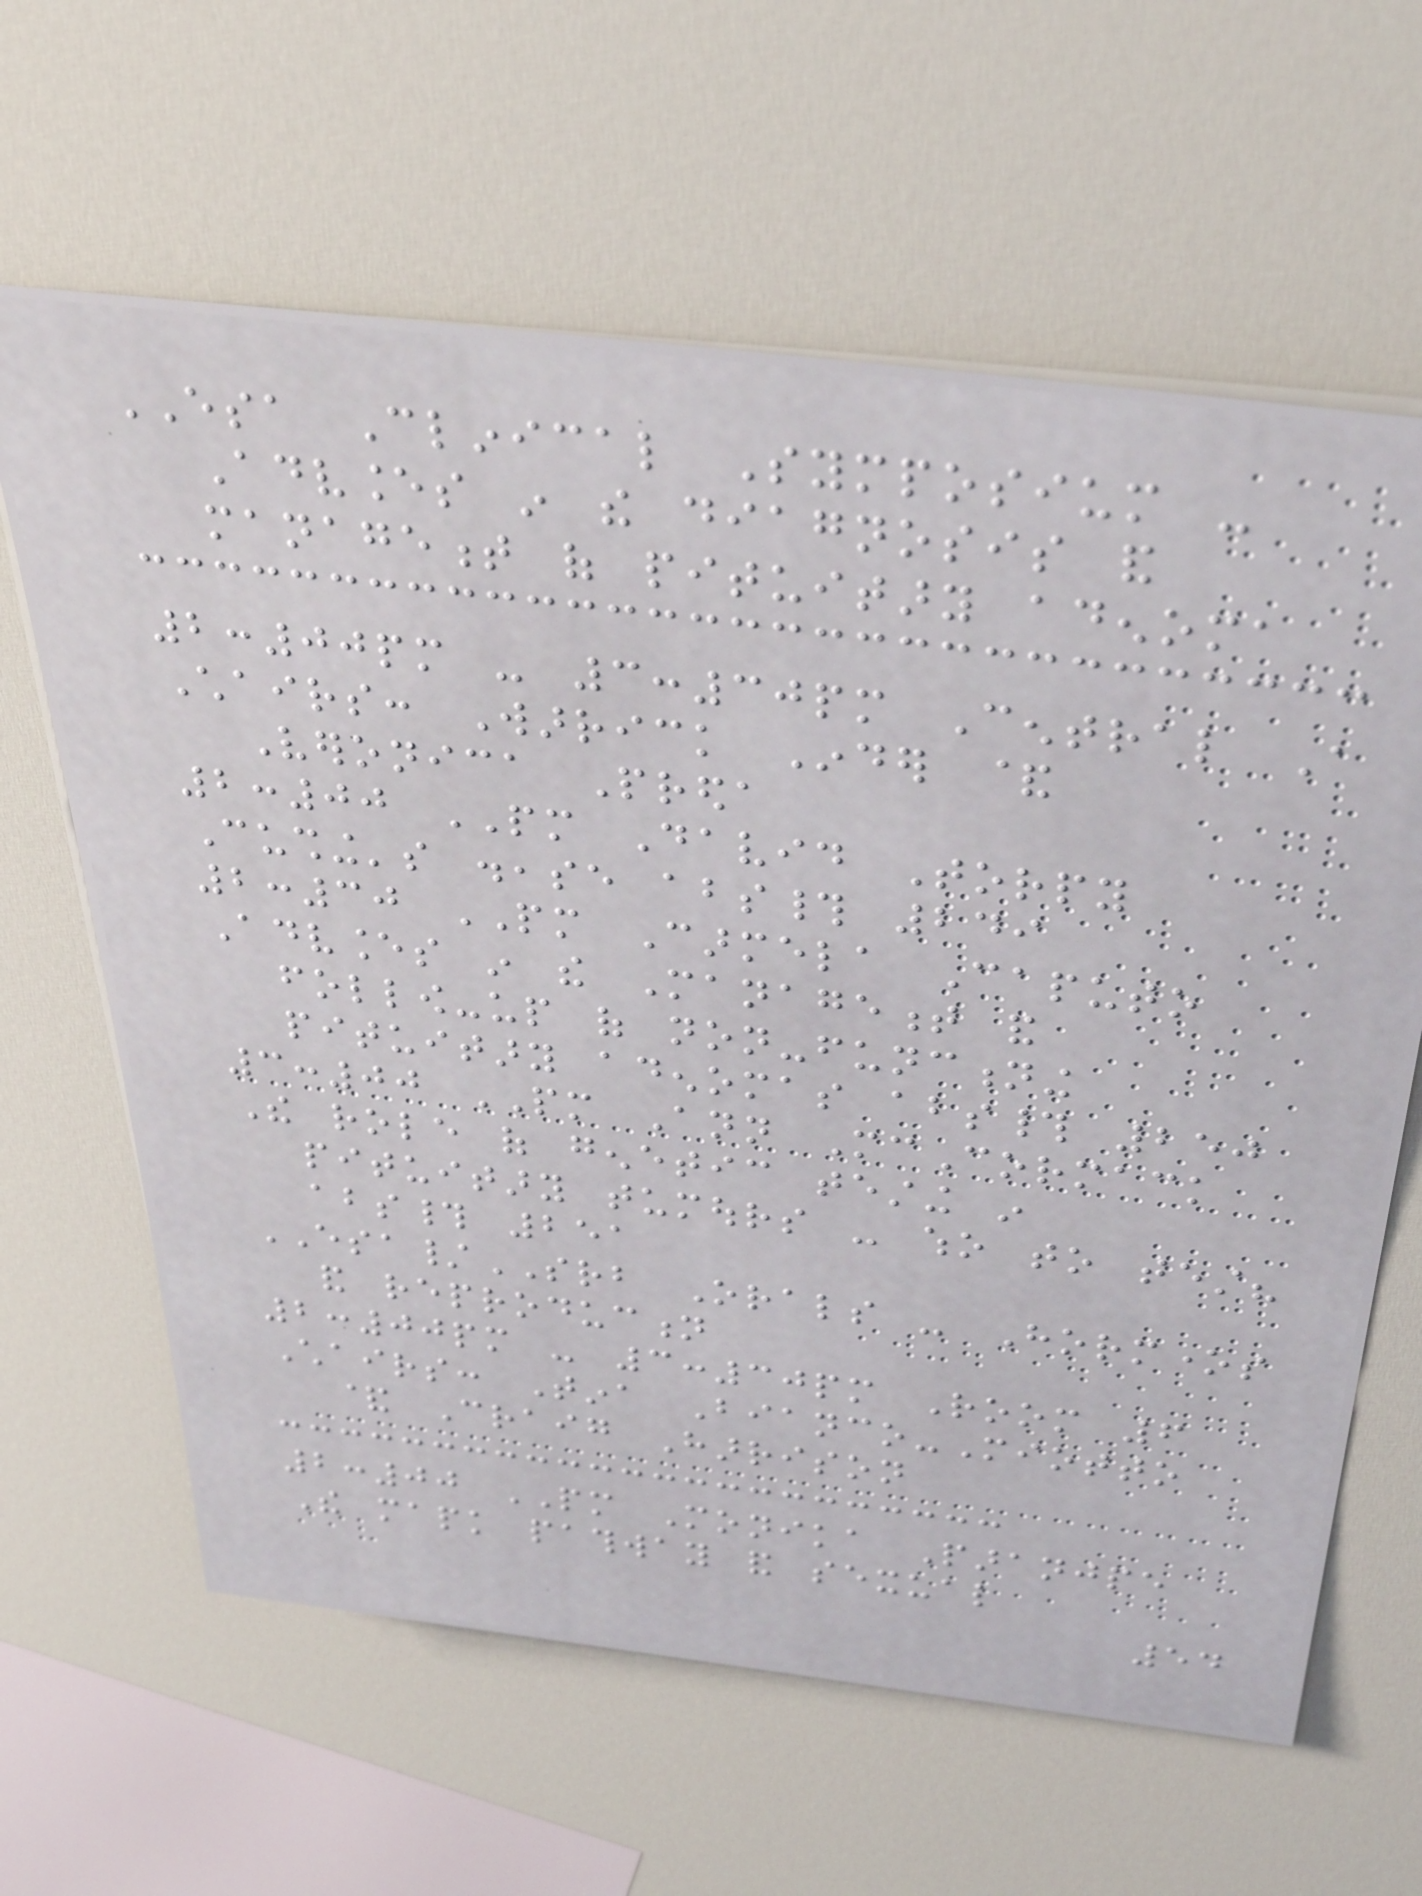ESA Clinical Symposium -
Advances in the diagnosis and
management of pituitary adenoma
2:00pm - 3:30pm Central A
Chairs: Warrick Inder &
Veronica Preda
2:00 PM David Torpy
Cushing's disease abs# 249
2:30 PM Carmela Caputo
Advances in the Management and
follow-up of non-functioning
pituitary adenomas abs# 250
3:00 PM Ann McCormack
The role of genetic testing in
pituitary tumours - who to test?
abs# 251
ESA/SRB Orals - Hormones
and reproduction
2:00pm - 3:30pm Room 6
Chairs: Tina Bianco-Miotto
& Craig Harrison
2:00 PM Monika Paranjpe
The mapk pathway and sexual
54
